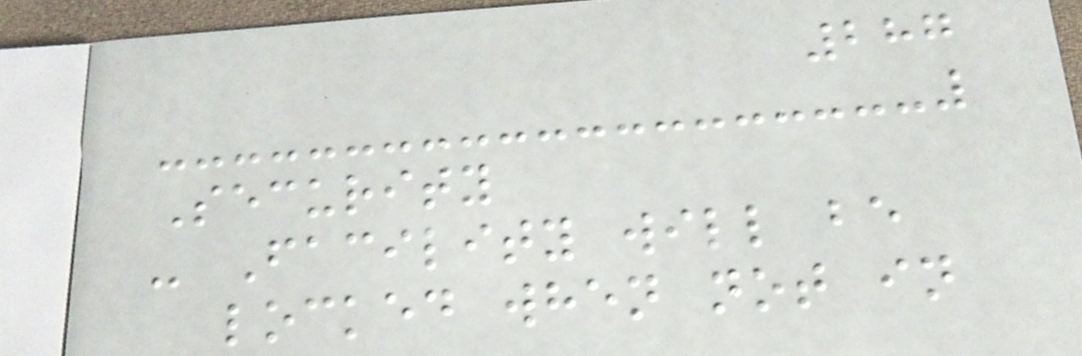287
Security
- Facility will be
locked when not in
